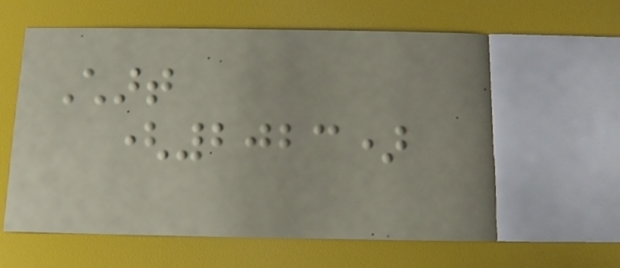Chart
(2023)
